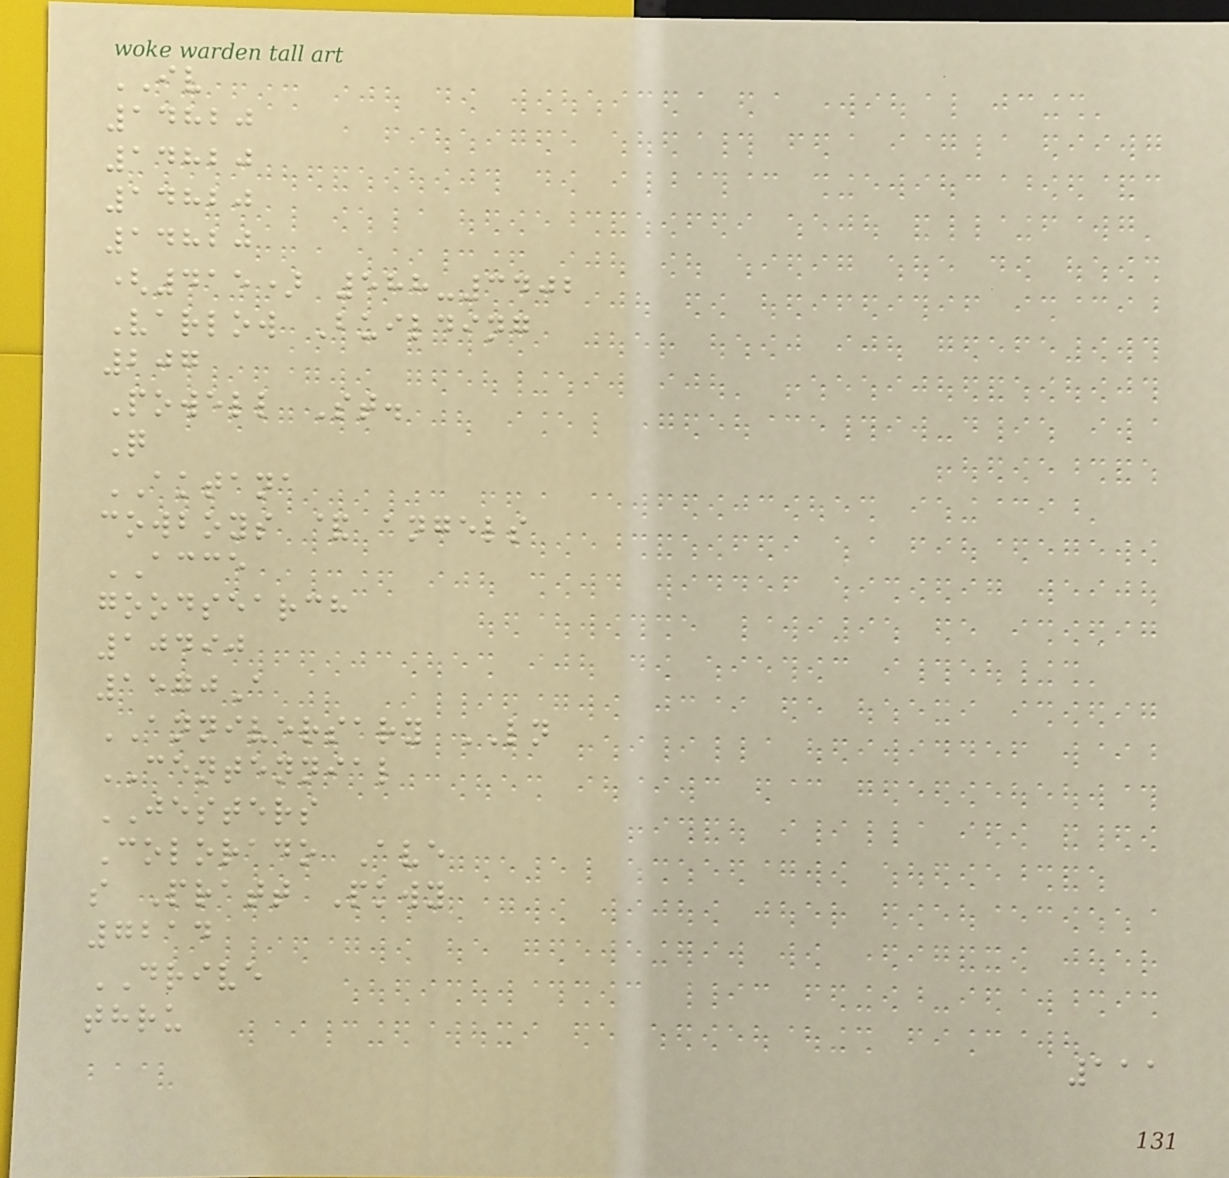IV
14820
14820
14820
14820
(415) 588-3402
Varlow Building
207
Powell St.
Q
AKTANA
cowboys & angels
ACCE
goodsearch
10490
1570A
ANNIVERSARY LN
CENTENNIAL
JESTERS
Colorado Ave
s Pratt Pkwy
7214
DRIVE
thru
111
